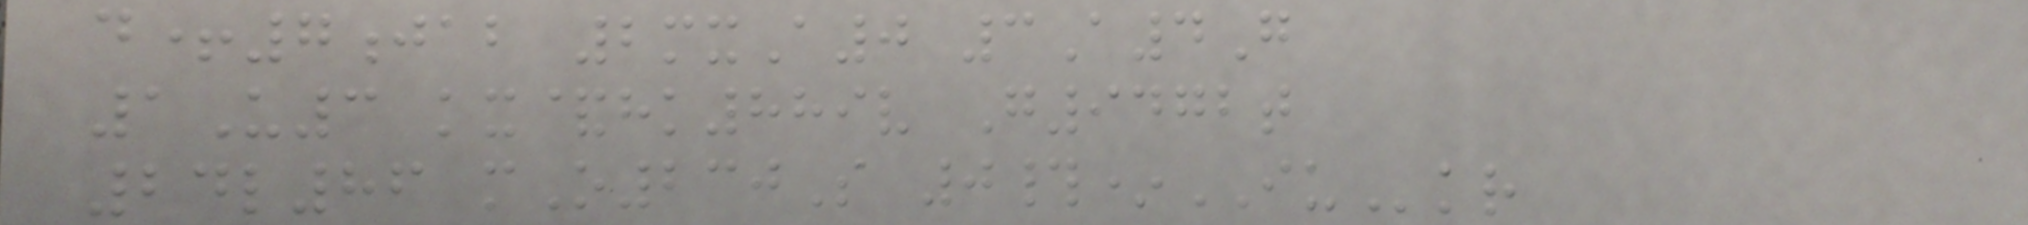d+7jab 2mxA0 3A4G
1U3 kx&hk889v G9472t
24l86 mO230S 0#*IUkr
